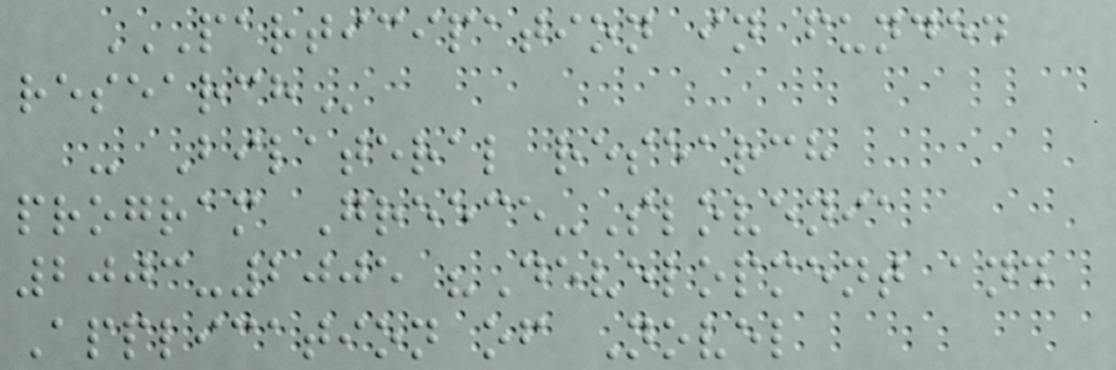PARTICIPATION IN FUNDED
RESEARCH
- Bilateral research
program Greece-Slovenia
2003-2005 "Development and
Application of Novel
